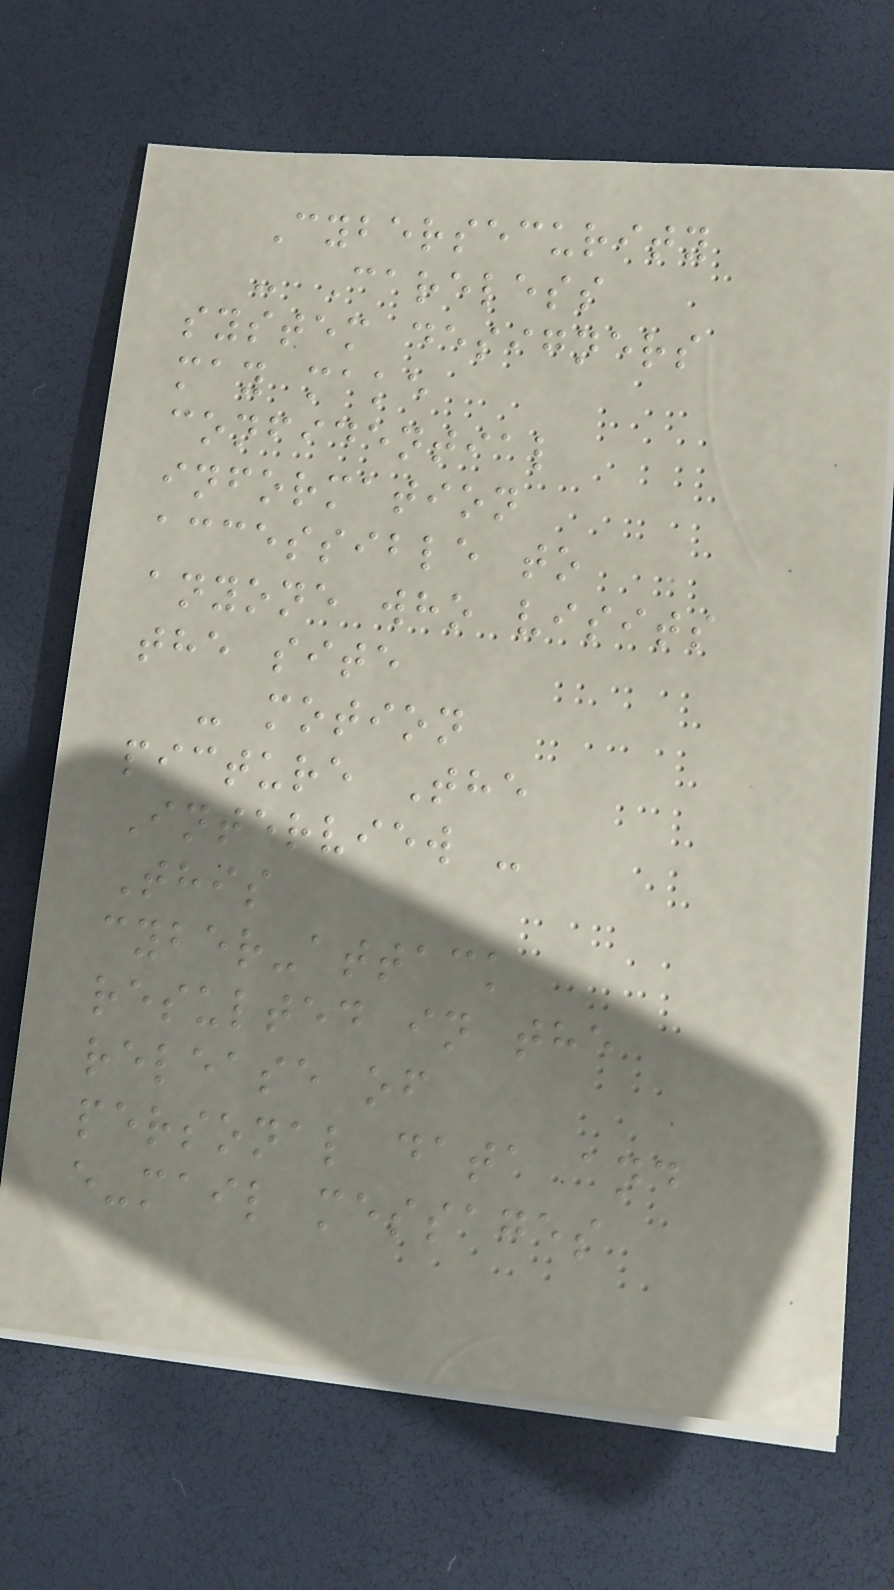Cybersecurity
- Careless
system designers
may make
confidential
information
accessible to
anyone who visits
the site
- motion
picture The
Interview -
This
cyber-attack
resulted in the
release of
personal data and
e-mail messages
